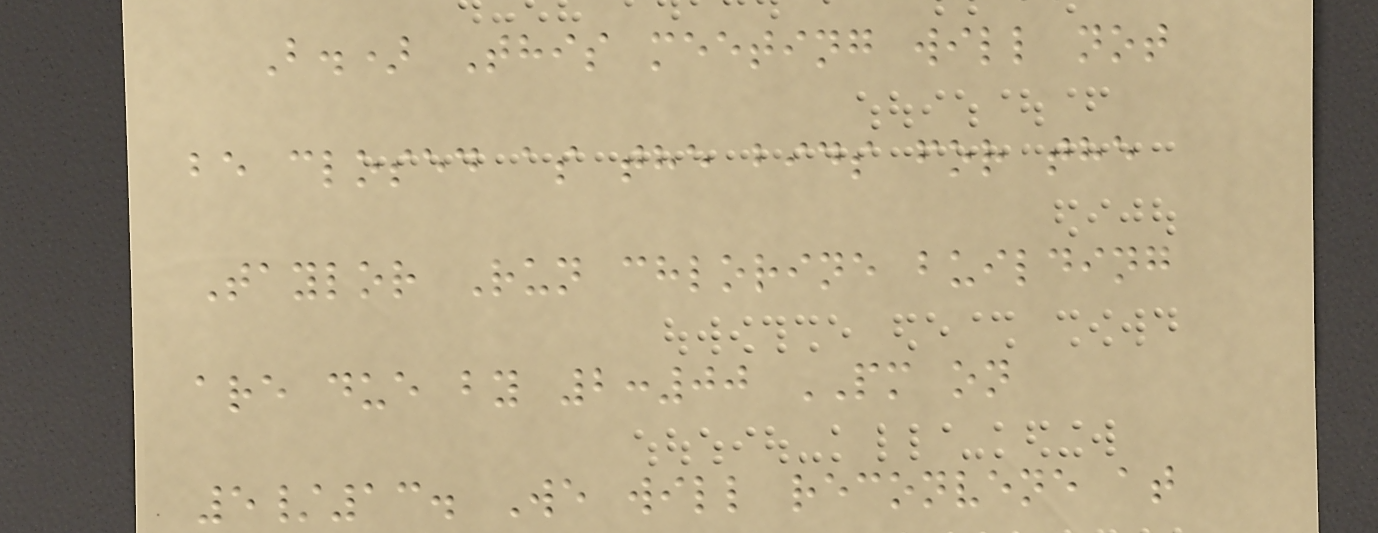B.) This meeting will not
be closed as the bids for the
Taylor Run chlorine building
are due by 2:00 PM on
5/13. We will reconvene at
